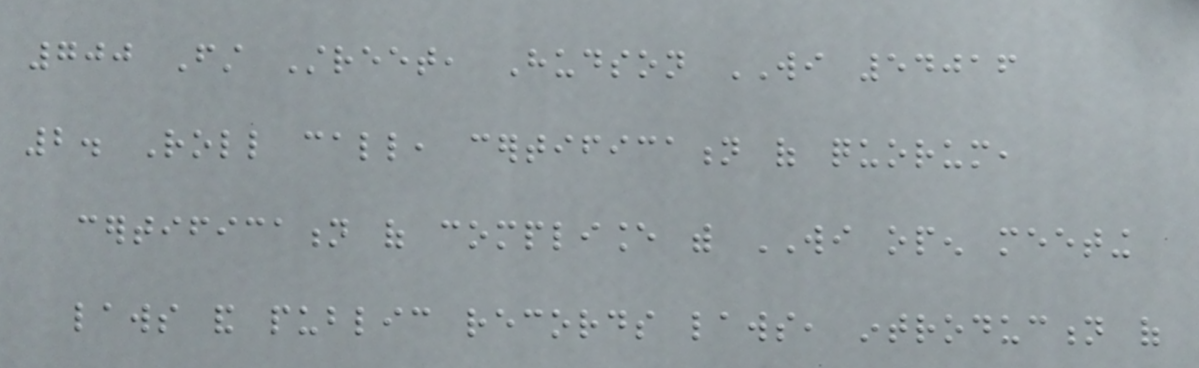700 First Street, Hudson WI 54016
2. Roll call, certification of quorum,
certification of compliance with WI open meeting
laws and public records laws, introduction of
